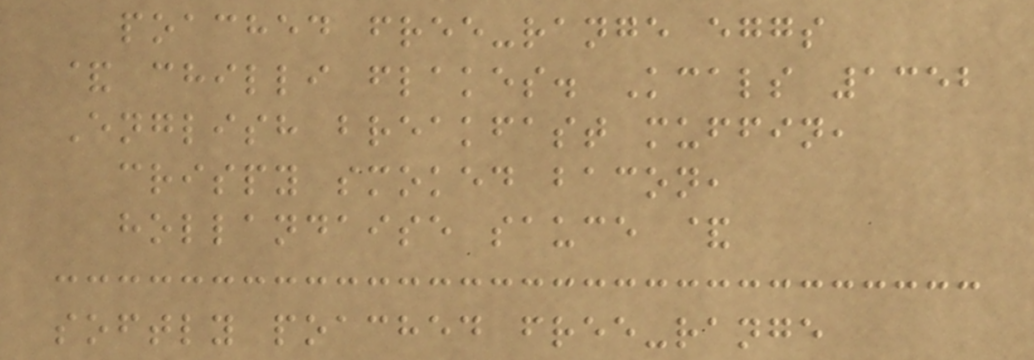poached free-range eggs
& chilli flakes. Kcals 1352
English breakfast muffin,
crispy smoked bacon,
hollandaise sauce &
softly poached free-range
